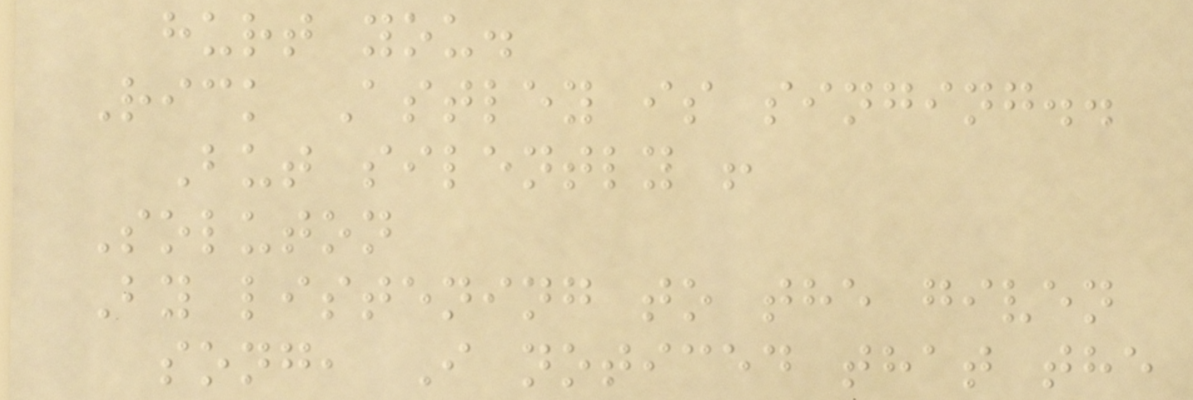hurt you.
Rick Astley is singing..
But silently !
Soluton
By listening to the given
song, I noticed that the
